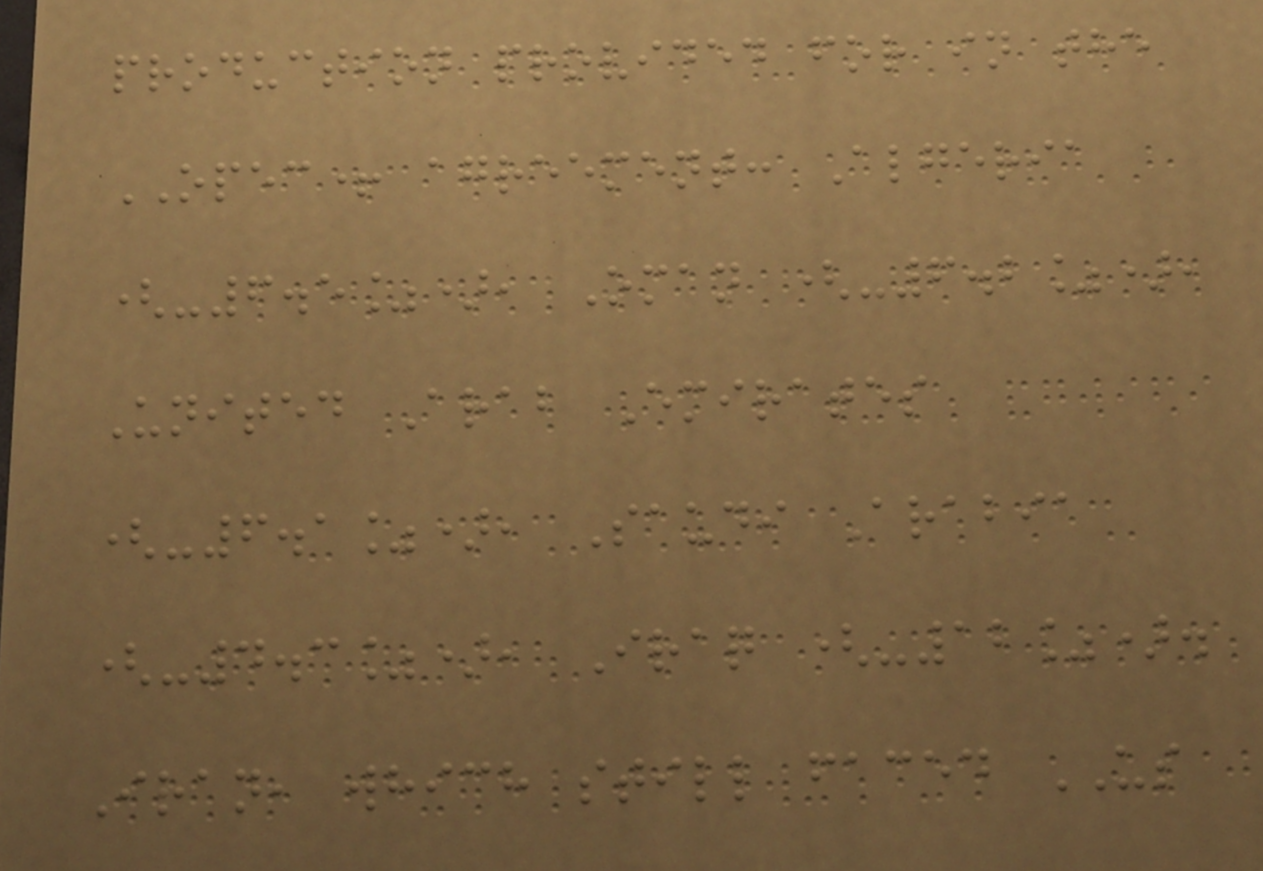production provided for in the
OPEC+ agreement: Algeria
(-6.5%), Oman (-6.2%),
United Arab Emirates
(-6.1%), Saudi Arabia
(-4.3%), Iraq (-12%).
Iran, which still faced US
